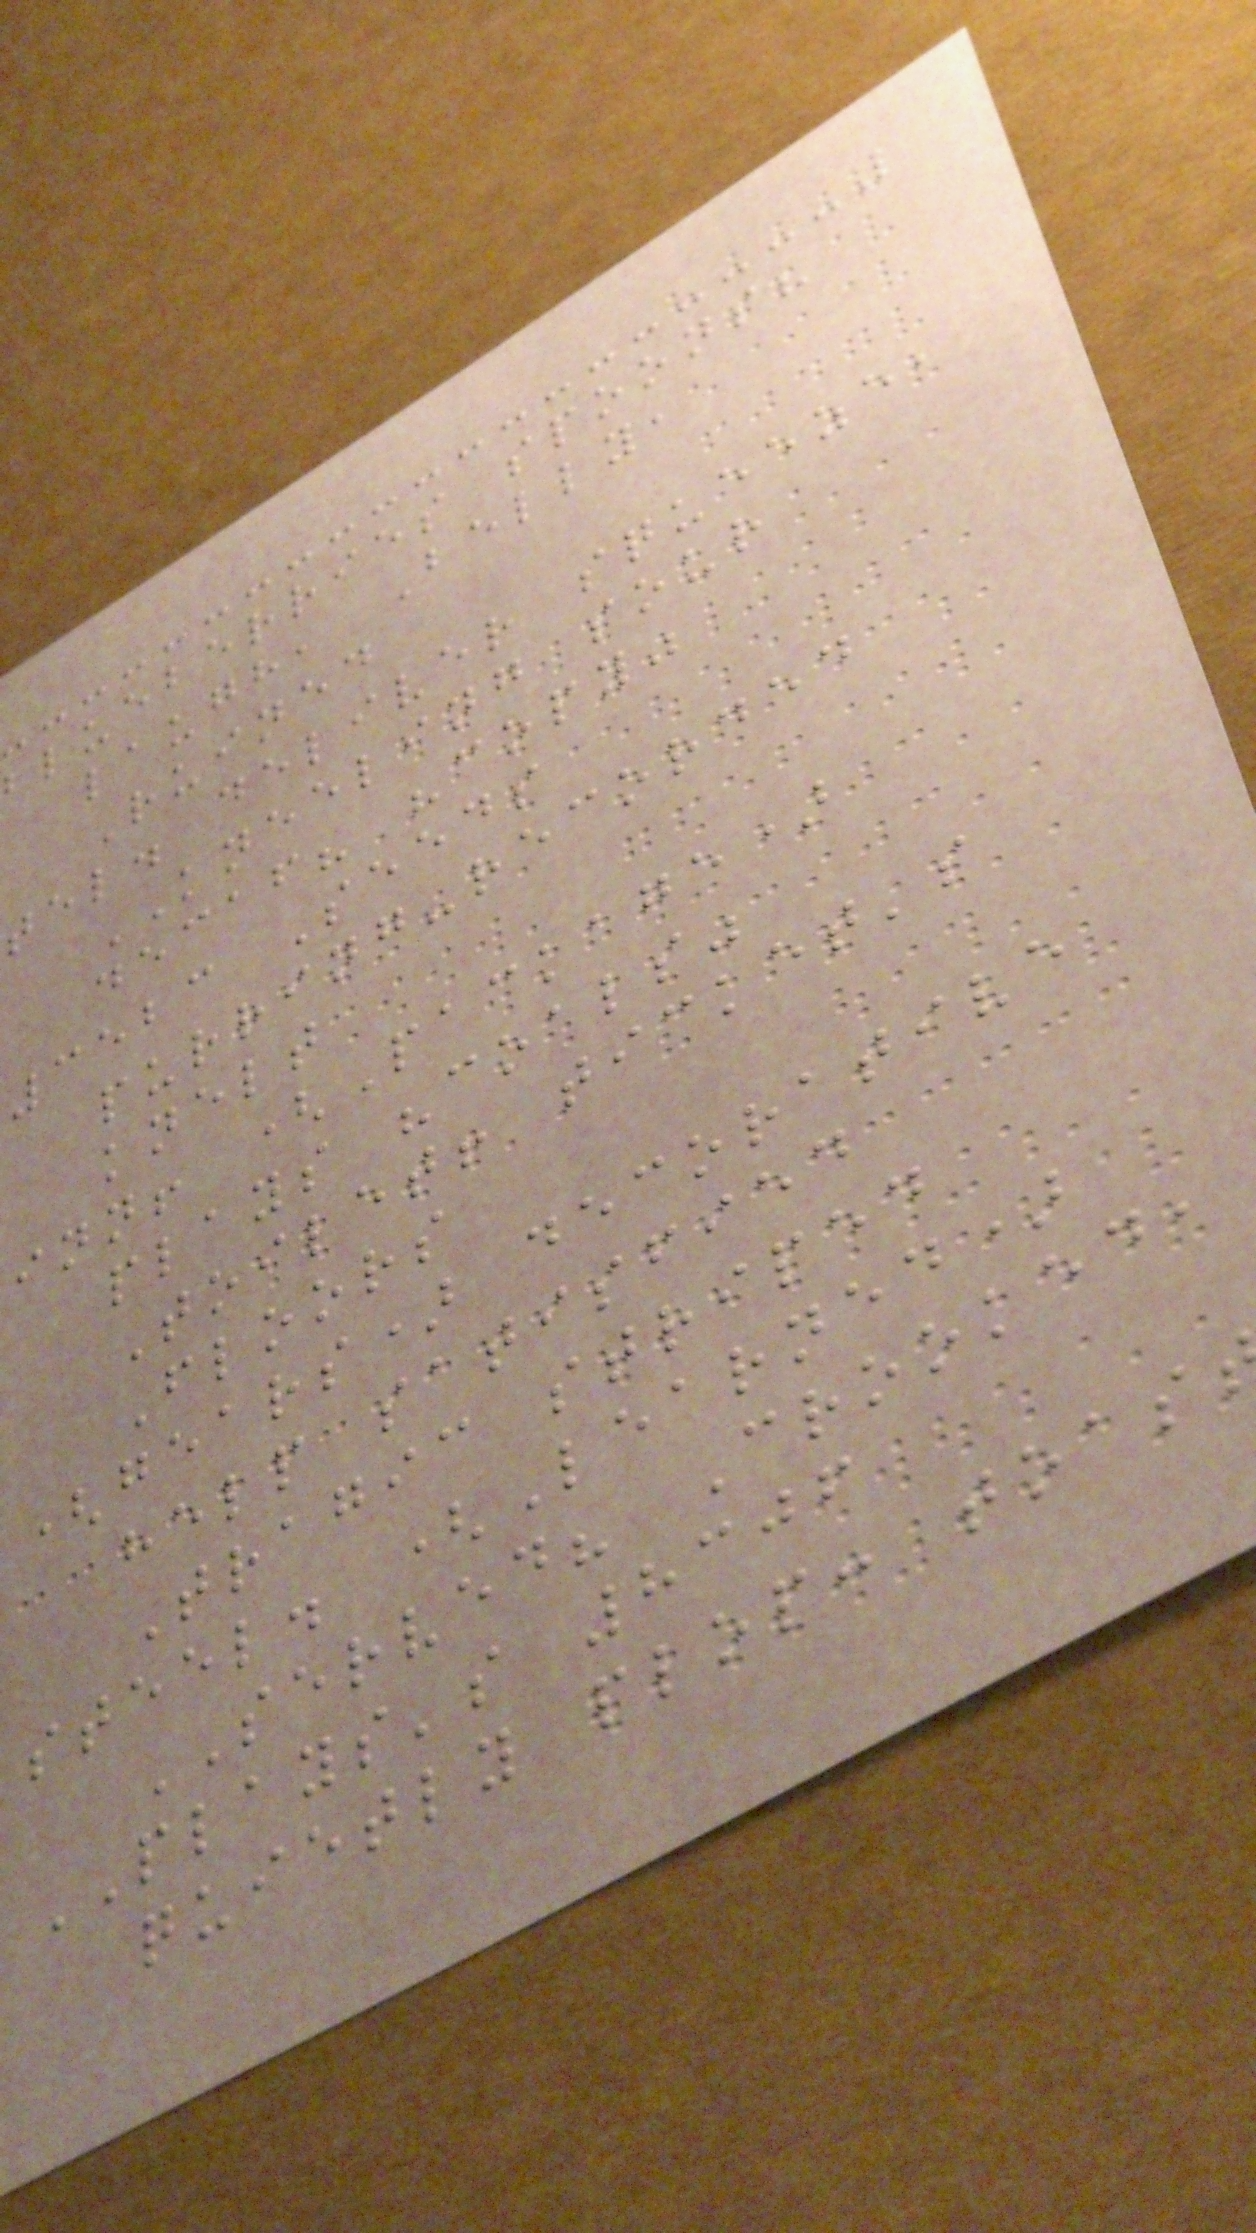blueberries spoons?
laugh, Belly,
Ruined
tel. deliver squeeze,
KNEELING sour
decaf? "copy"
3523 Seeds
purring-recorded
knelt
inn! (Package)
plays "coals"
Toilet! ticket's
Floors
(gears) decorative
help satisfied
Tragic striped
steel. (Learned)
SERVED? Crooked,
PLAYS's 8306
quietly plop: toas
